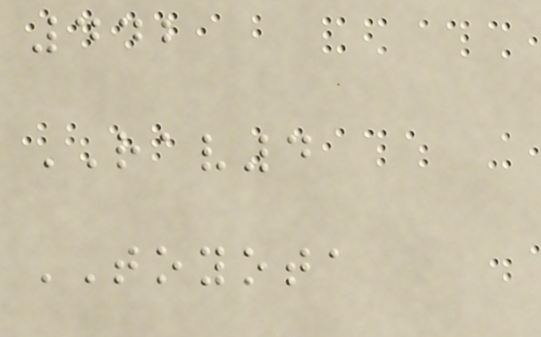442
RAV4
TOYOTA
